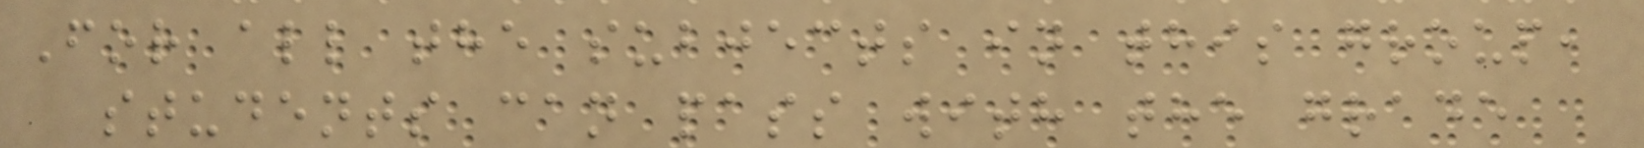For all the subjects in this group,
students can pass with the grade
